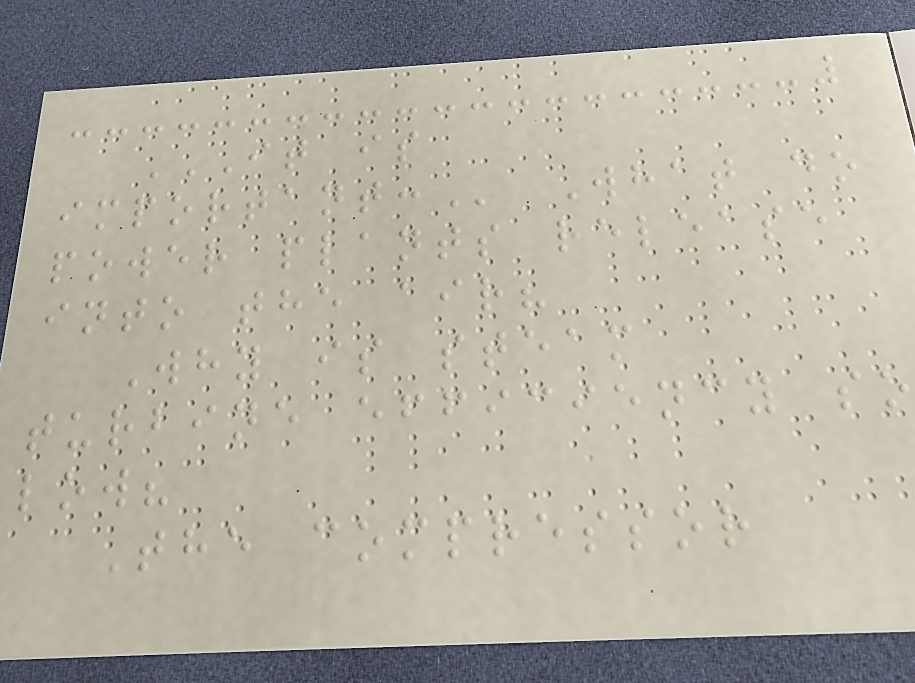IT IS
IMPORTANT: What do
power plants release
into the air?
Why is steam
turbine efficiency so
low?
The compressor
